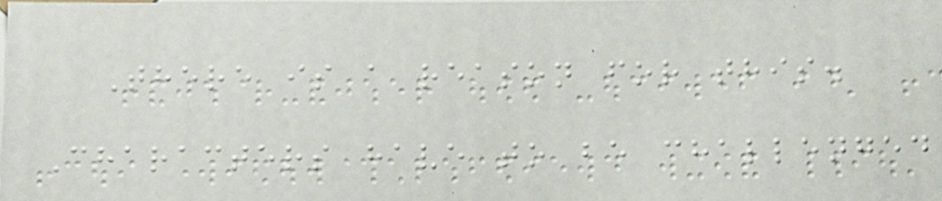There is a reason for this.
Characters have to be challenged
